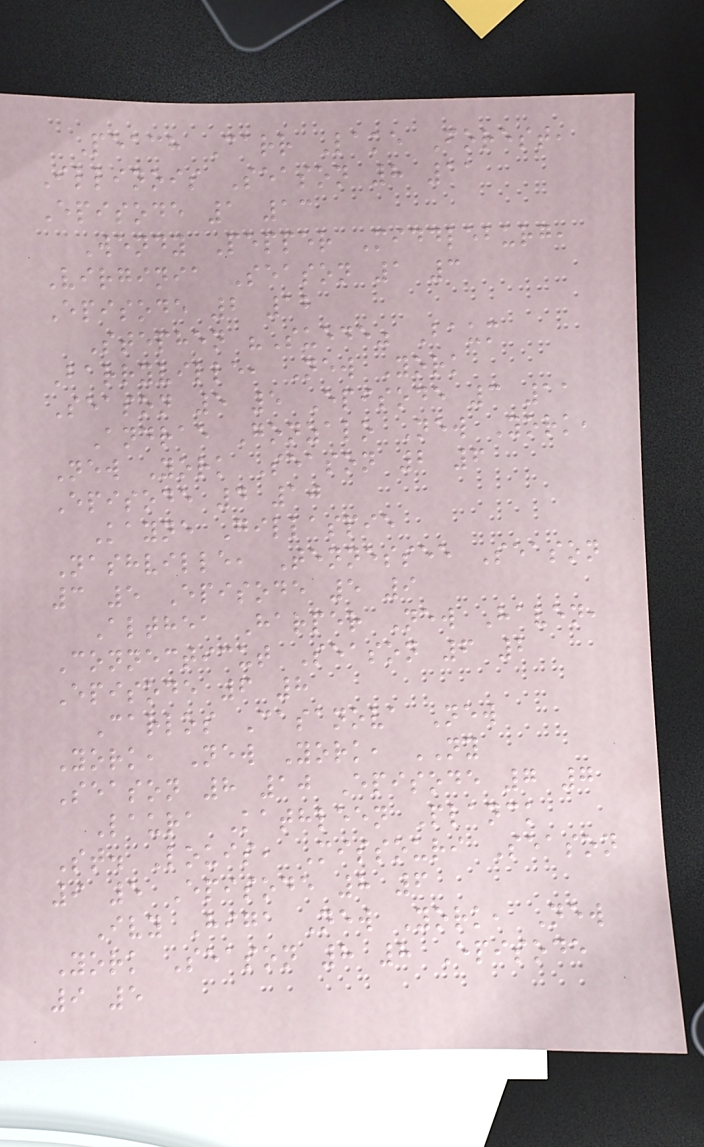Peach Carr Lake Forest,
Illinois Season 8 11
Episode 1 13
Wendy Pepper Middleburg,
Virginia Season 1 3
Episode 2 12
Stephen "Suede" Baum
Barryville, New York
Season 5 5 Episode 3 11
Andrae Gonzalo New York,
New York Season 2 6
Episode 4 10
Kayne Gillaspie
Nashville, Tennessee Season
3 5 Episode 5 9
Althea Harper New Haven,
Connecticut Season 6 2
Episode 6 8
Carlos Casanova New
York, New York, NY
Season 8 10 Episode 7 7
Laura Kathleen Planck
St. Louis, Missouri Season
9 5 Episode 8 6
Ivy Higa New York, New
York Season 8 8 Episode
9 5
